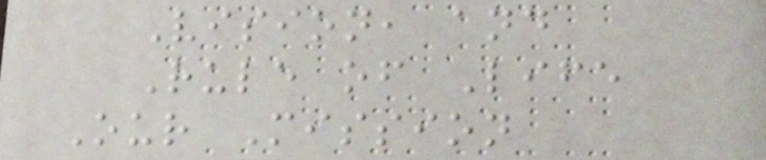Vision, and
Rule of Life
Our Mission
